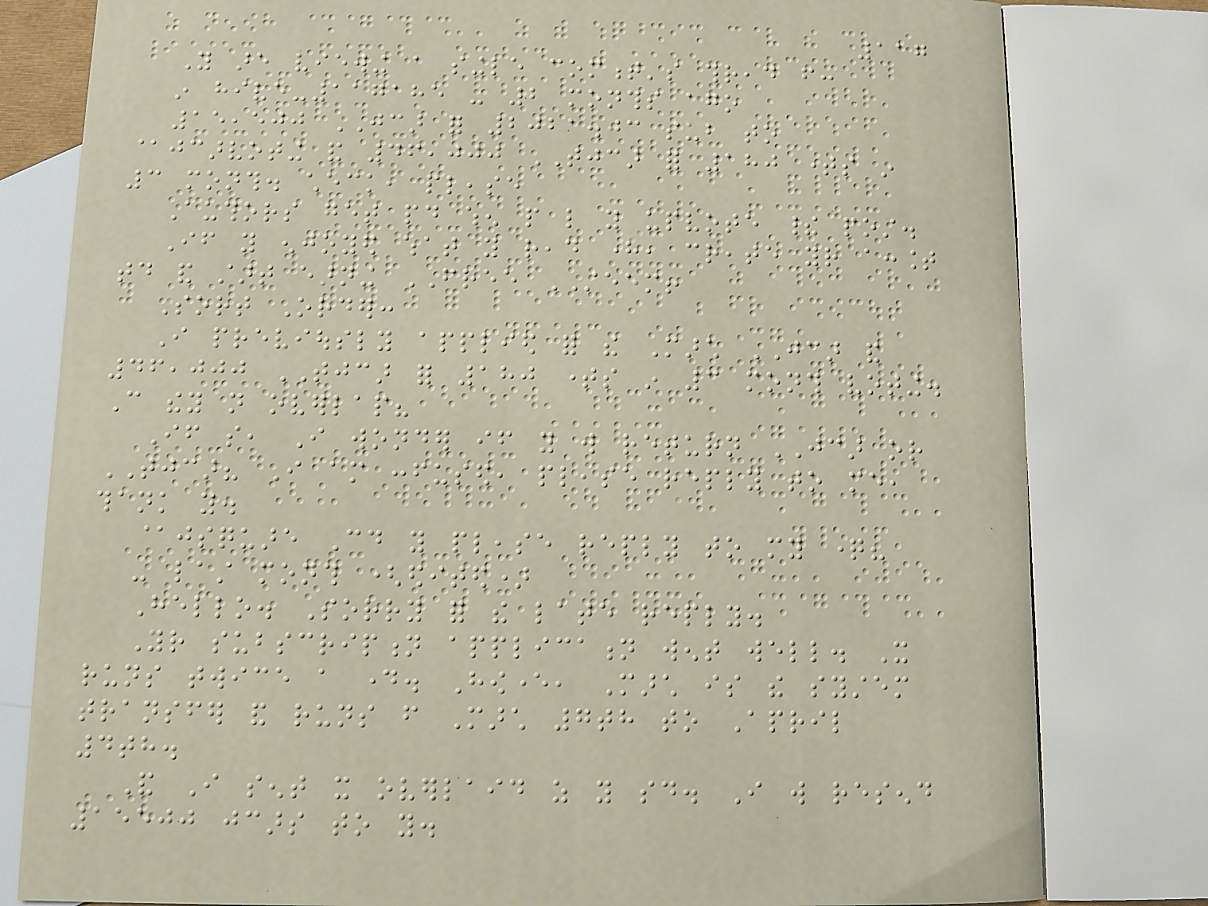117
You are viewing a single comment's thread from:
in hive-117185 - 2 months ago
15,500 JCAR for 2021.03 sub to
@jcarvoting and 46,000 TJCAR for 180 times in
3 month. check, please
Authors get paid when people like you upvote their post.
If you enjoyed what you read here, create your account
today and start earning FREE STEEM!
Sort Order:
I previously applied for the March JCAR and
46,000 TJCAR for 180 times in 3 month voting.
Can they not overlap?
If so, I wonder if you will return JCAR or
TJCAR? I am confused, please reply to me,
thank you.
@jsquare Could you please reply to my question?
- last month (edited)
Hello. Sorry for the late reply.
Your subscription application went well. It
runs twice a day. However, March is the system
transfer and runs from March 7th to April
4th.
And I sent it overlaid as you said. I will resend
15500 jcars to you.
